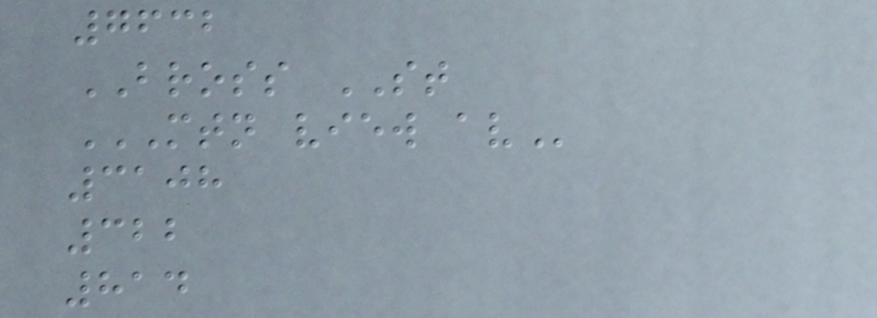7632
BROSS ST
MTN VIEW AV
3108
322
814
